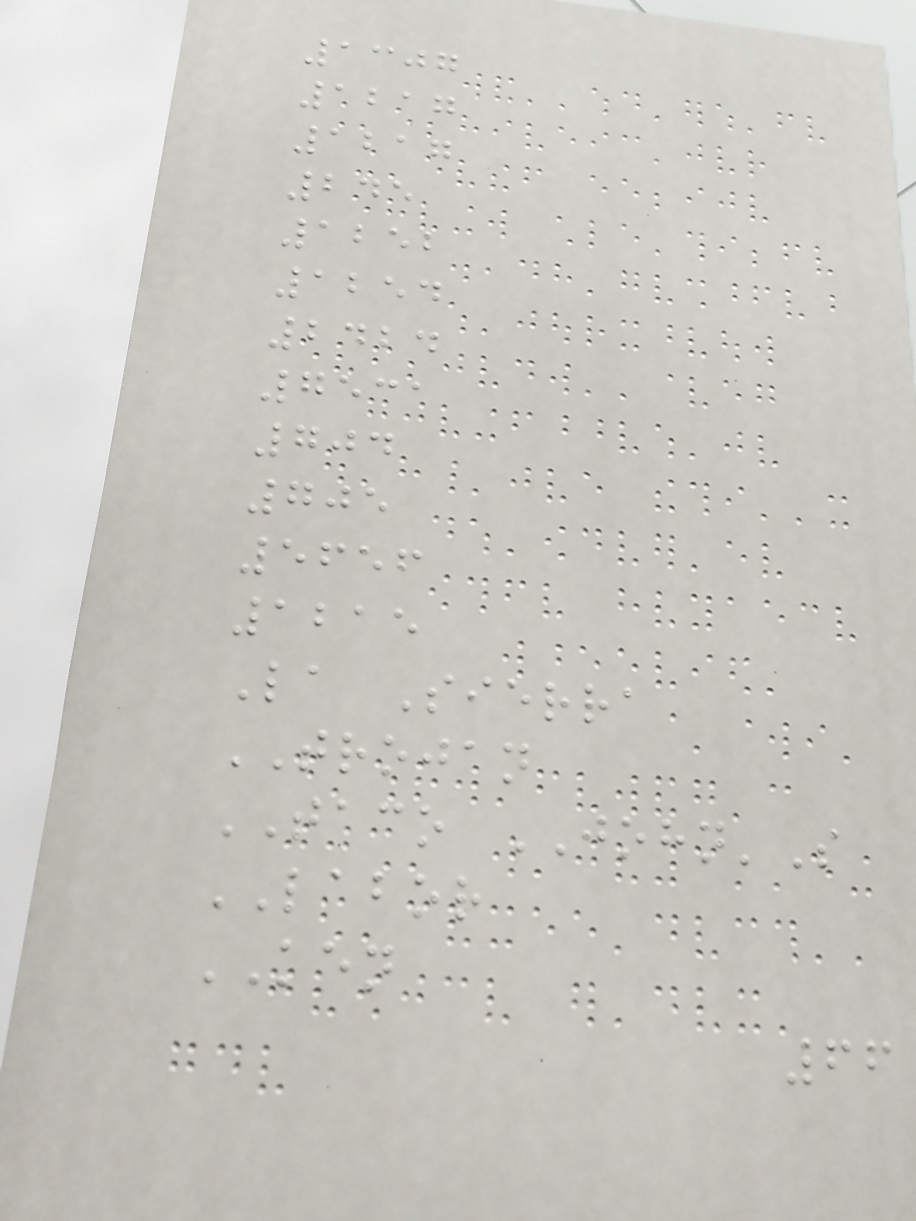1307
1217
1217
245
1252
1254
2424
7531
704
705
5656
1215
La Sierra
TROJAN
TACO JOHN'S
LABOR
KEN
66
